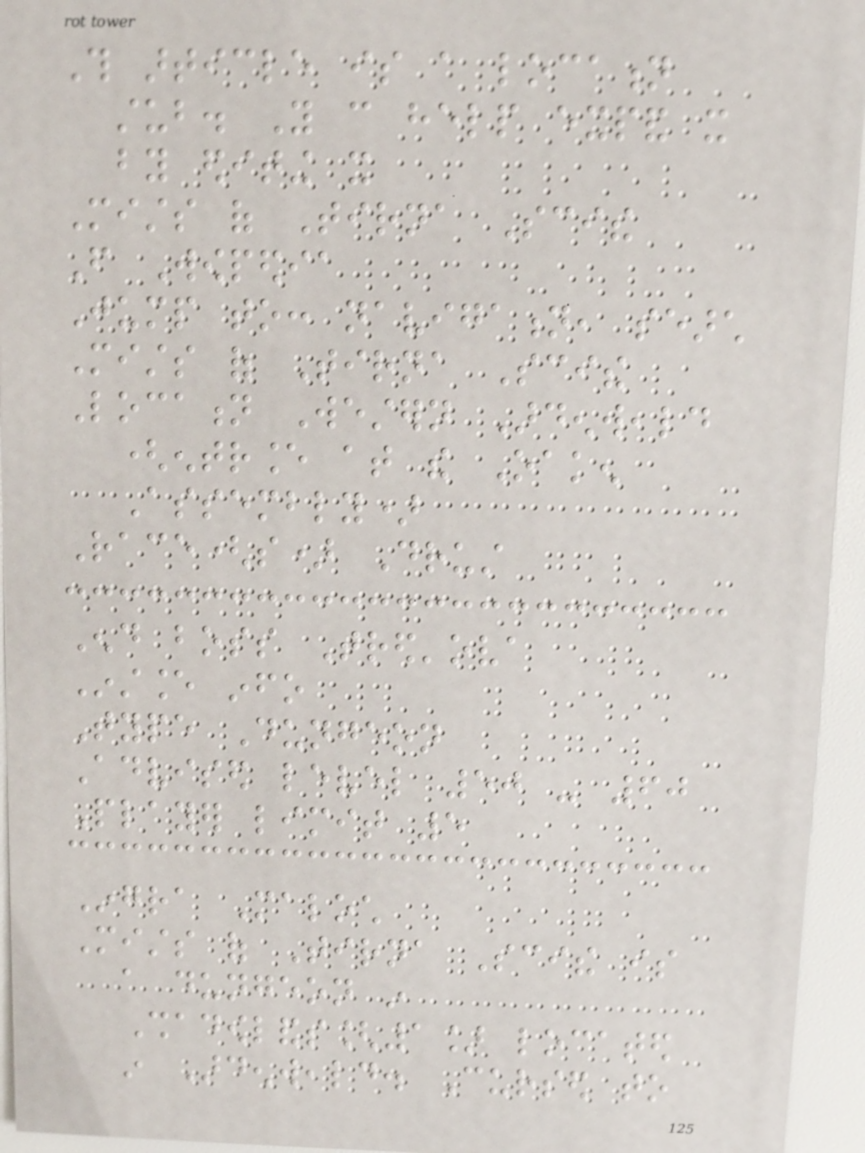This article is a location
stub. You can help expand it
by editing it
Mists of Tirna Scithe
From Wowpedia
Jump to: navigation, search
Mists of Tirna Scithe
Location Western Ardenweald
(entrance at the Oaken
Assembly)
Race(s) Drust
End boss Tred'ova
Instance info
Type Dungeon
Advised level 50 - 60
Player limit 5
Ingra Maloch
Mists of Tirna Scithe is
a dungeon in
Shadowlands[1] located
in Ardenweald. Cursed to
